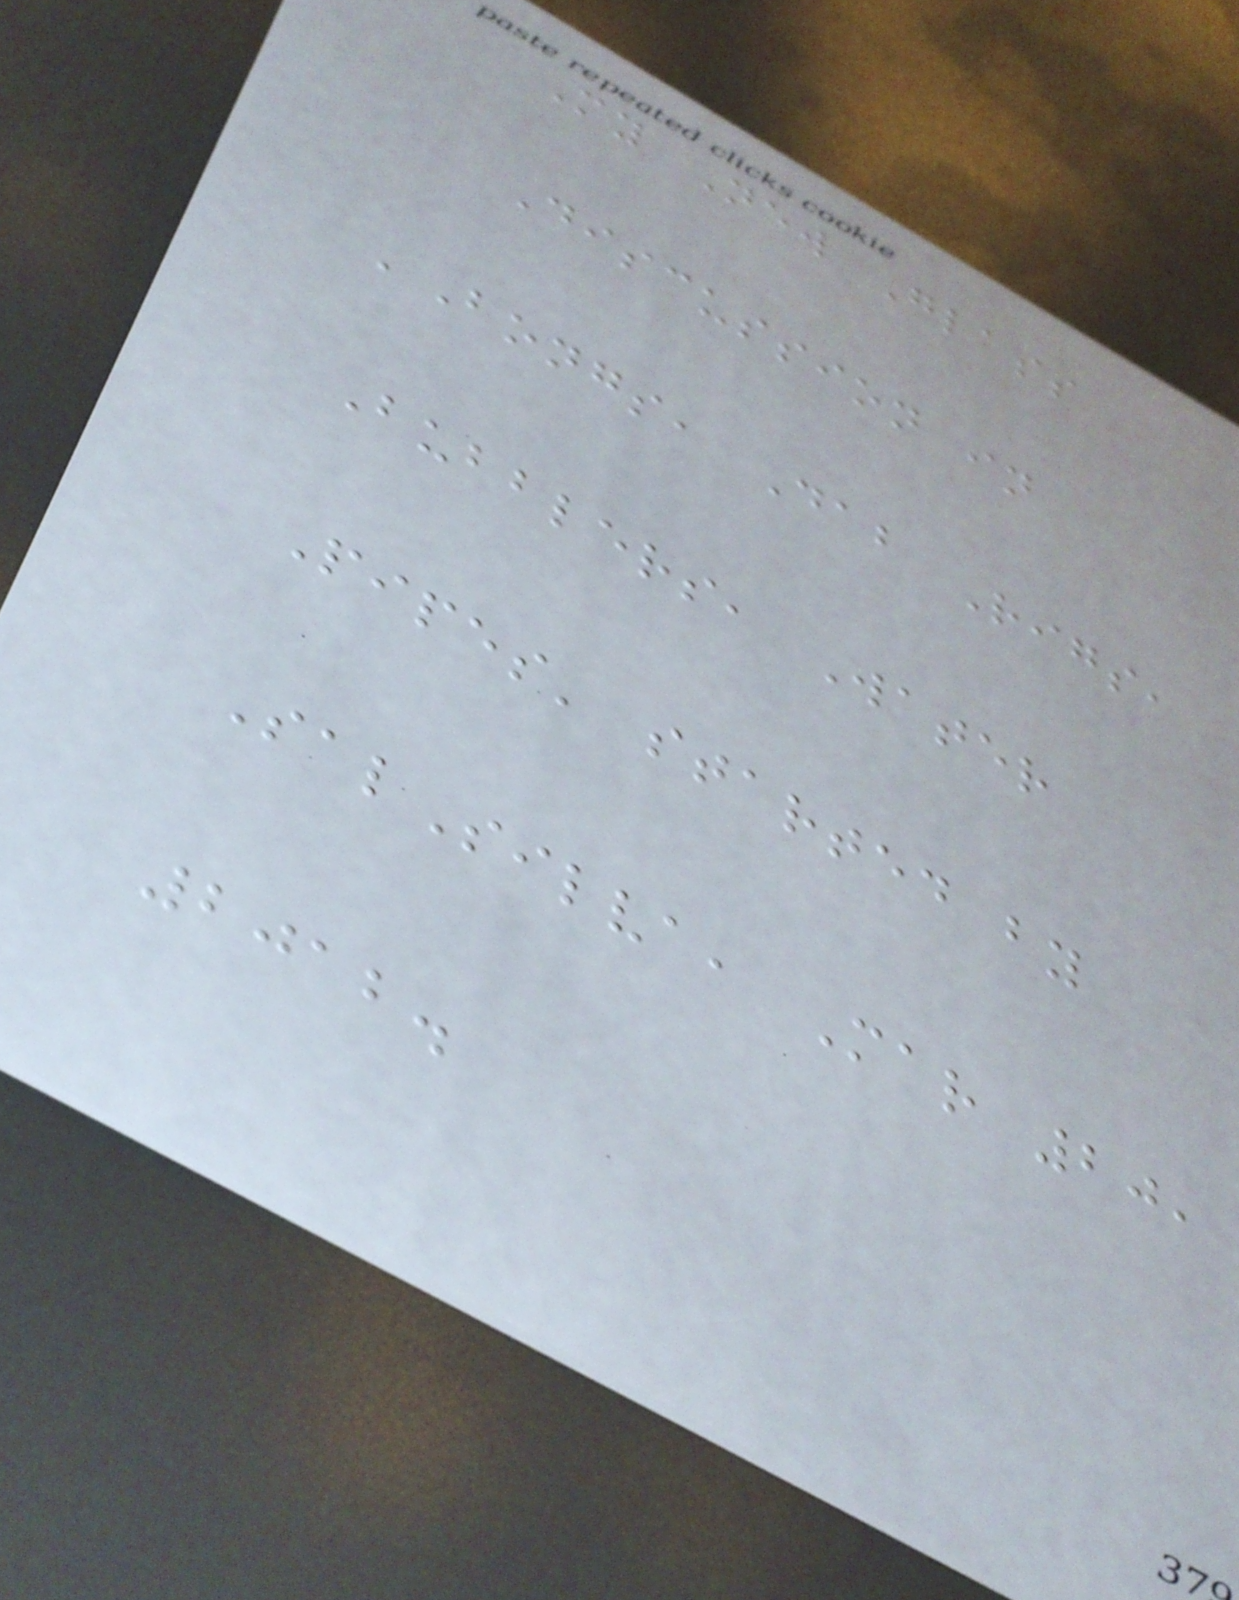My New Glass
Discussion in
'Bongs, Dab Rigs,
Bubblers, Water
Pipes' started by
SalSilva, Mar 20,
2012.
